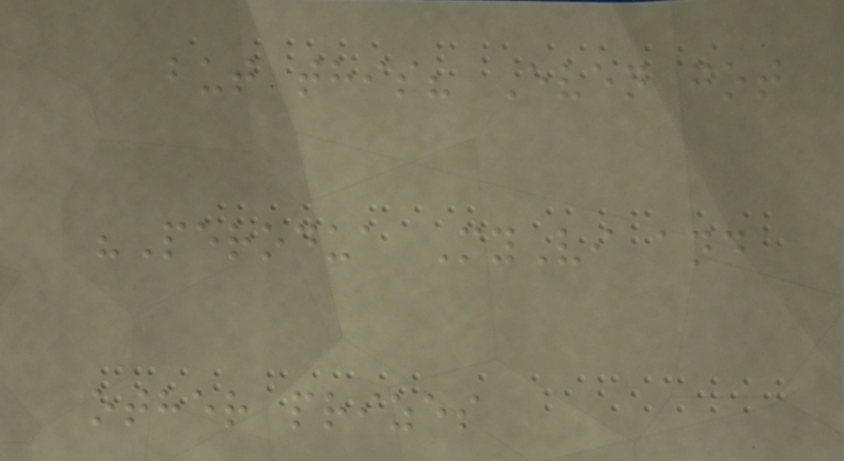but this? Even got
"Perodua MyVi and
other prizes
